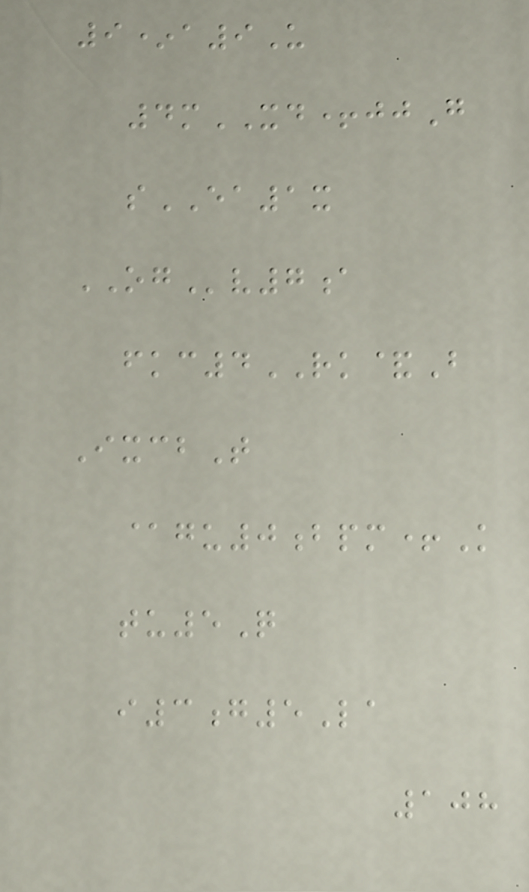9*a9U
4mXD+jjG
sEA1x
OGv7a
fkc4RK&B
IxcbT
@gu0bpm+K
tu5Q
i3g5La
108
